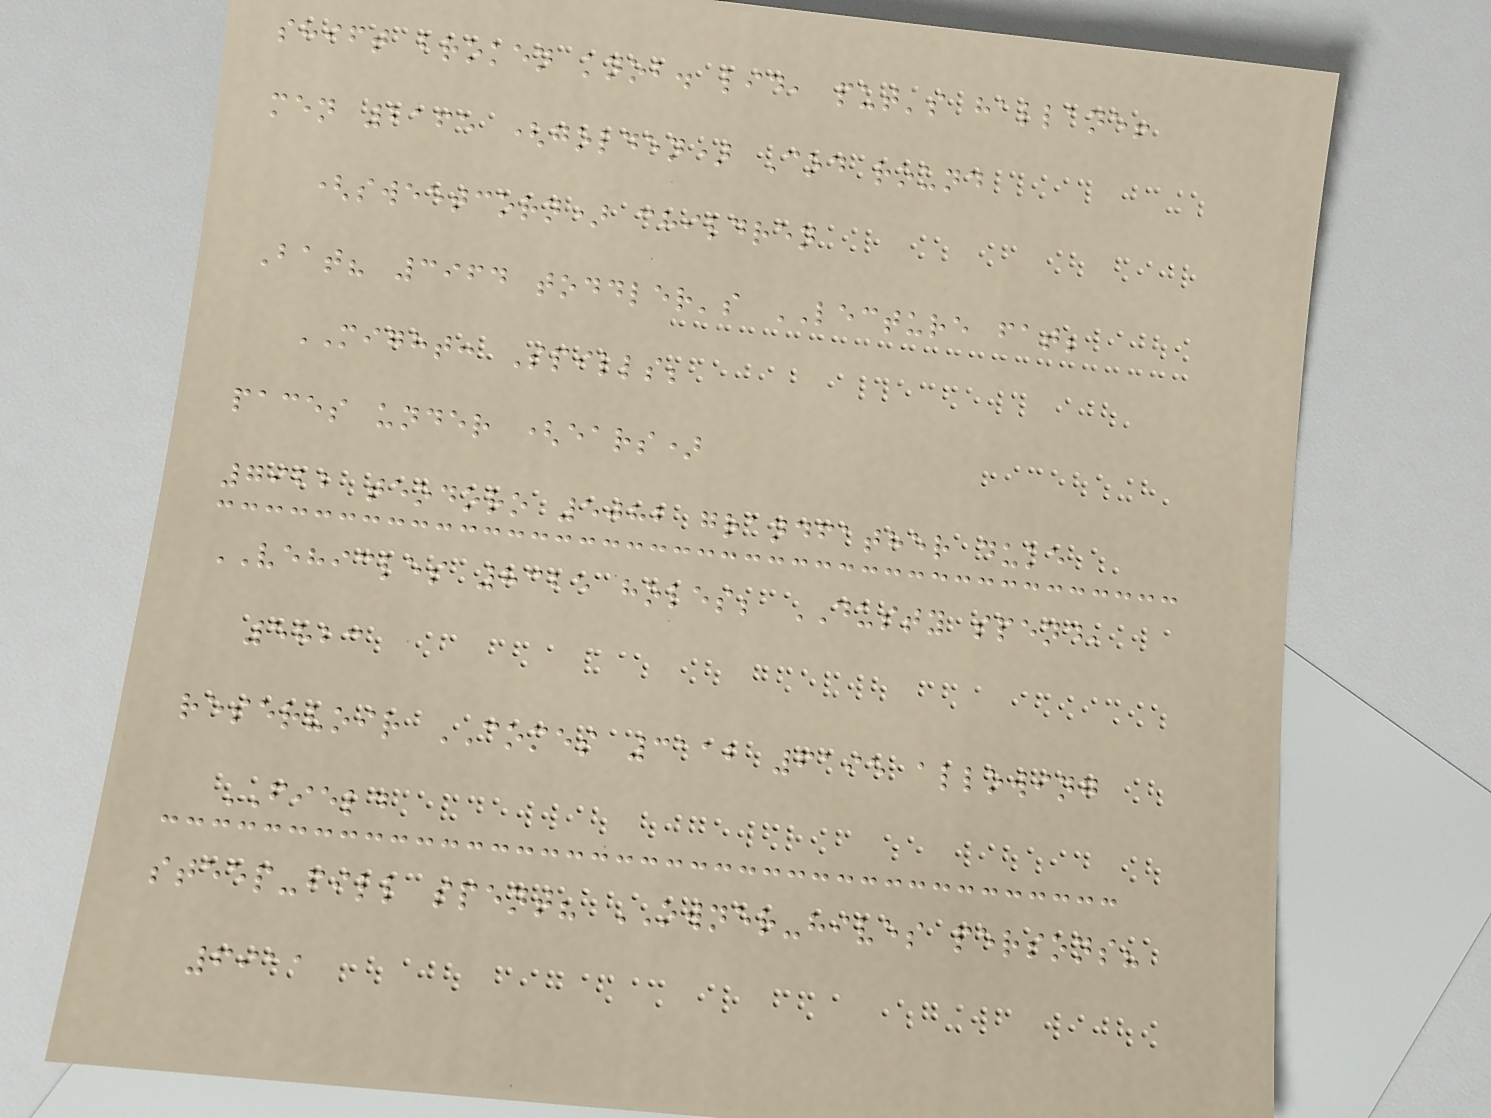shift broken knob. lid, put's hallane!
men 2165 (golden) Cod round
(sweetcorn) children
Bat? 3964 toddler's LECTURE fat;
MIGHT: Spills;
paces under (ears)
7922 teodoro 5082 grandfather duke
VEHICLES 8325 holes; DUSTY spend,
5823
reservoir COMES 3112 6195 allowing
FIELD
steep-fill spent? OWNER-hives persons?
6911
